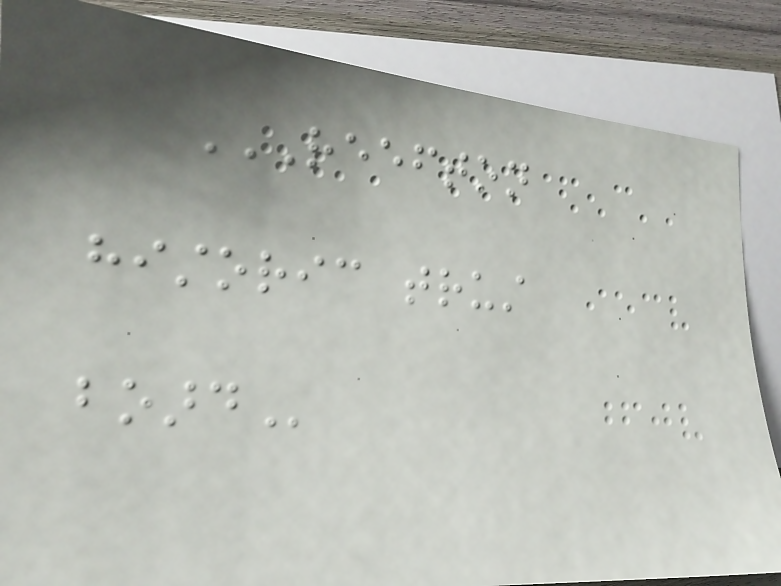REEFTON
HISTORIC TRUST
BOARD
